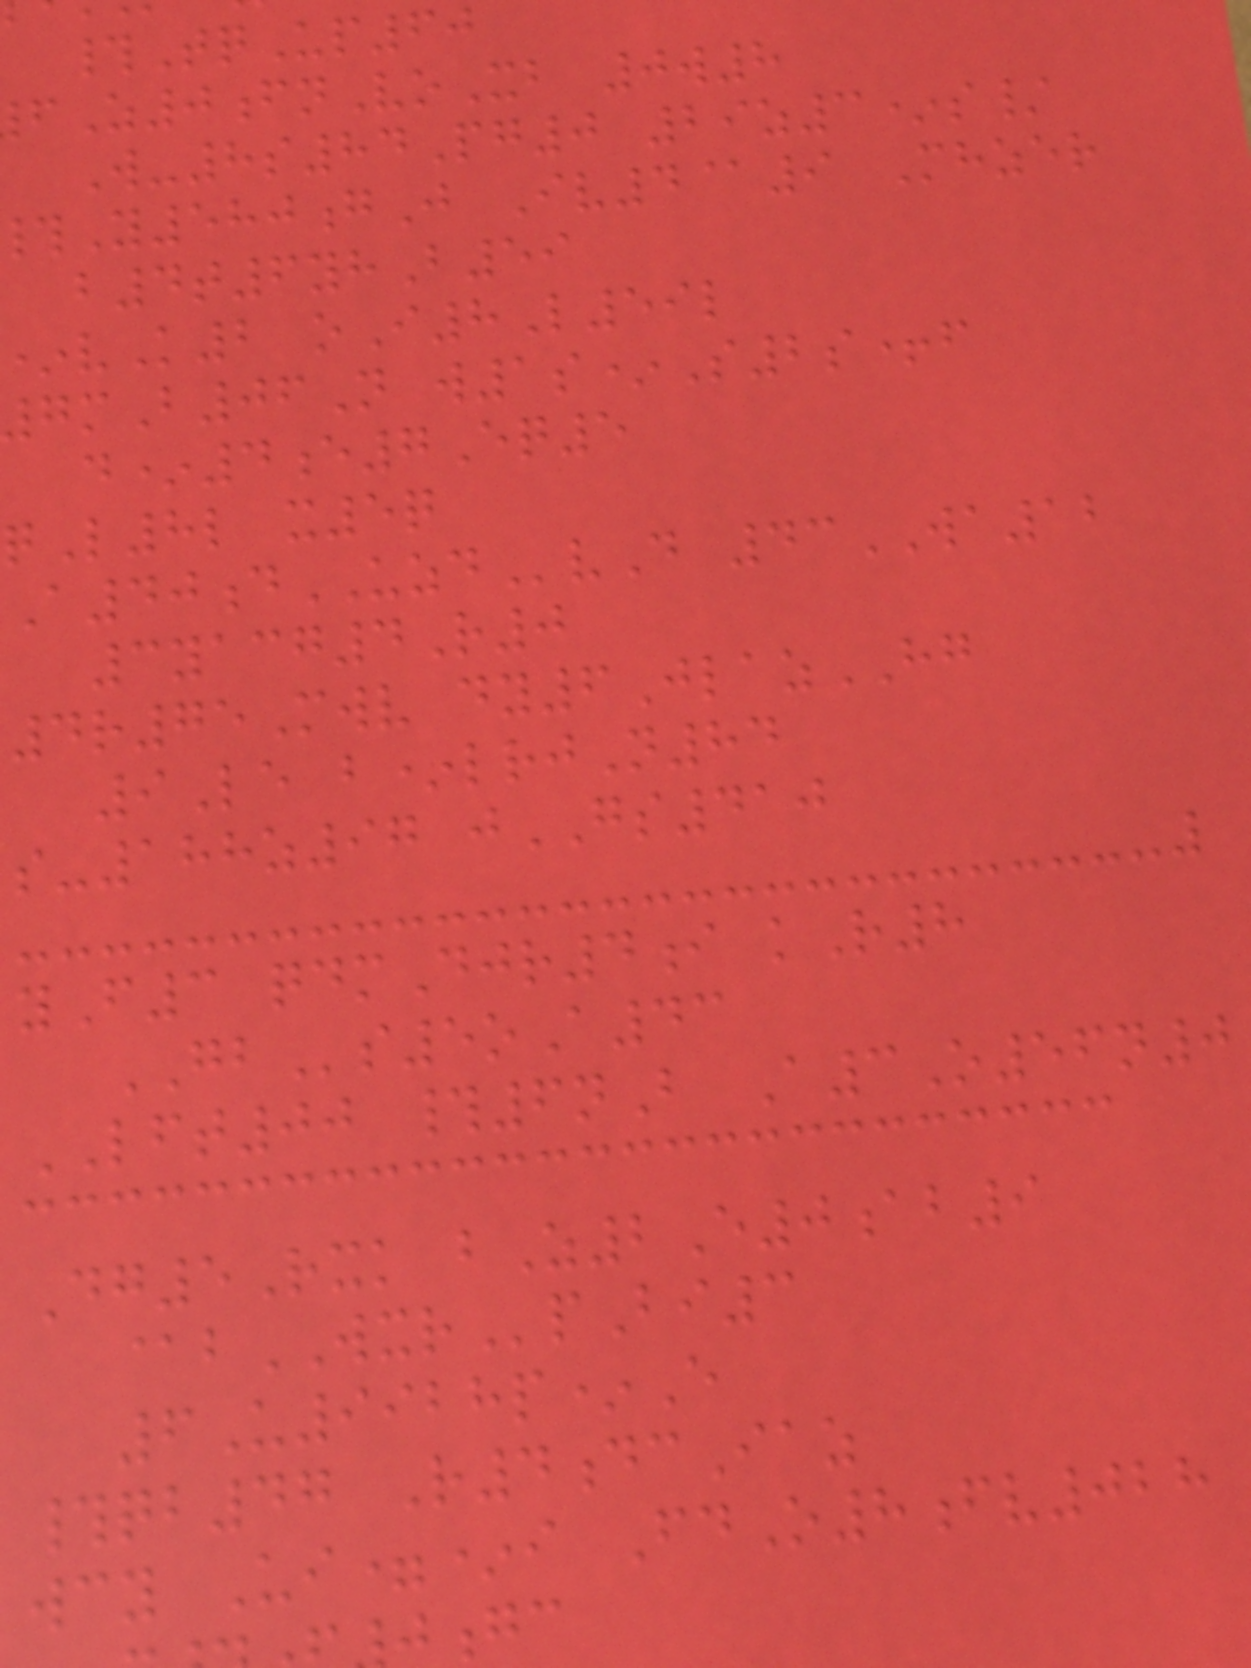#TqUp60
Z0fnVoXb 0w8
W-8s84Pg0 29z3*s/
Y580gJ Iv4@9 Mhzer
b4t6yhB59
vK2 oI8L59l
mB06N w1s*S2s+f
d*4e7Eq5
qL8l x5q
A40dUZDvD 43WA12
3yacg4R0
4r75Mwv dy6JlazHG
9Le b*lrjN84
s-188z97 jGS410
yF3 qdmDjr4i kR8
GBs5oA43
LFT00 #6nB A3O56n0
Dg5Rxk bZ2E0ab9
@bWXRpBi3
6U9928p*E
#qb47 R4dcIaz
wcy Ui=*i FdO8fv028
